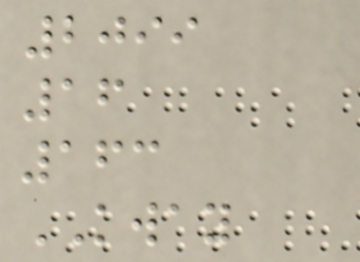2099
16
163
KWAY
